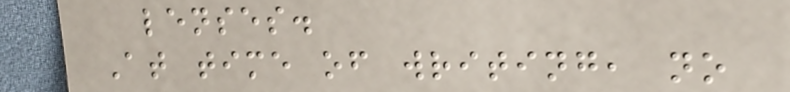lenses.
At time of writing, no
